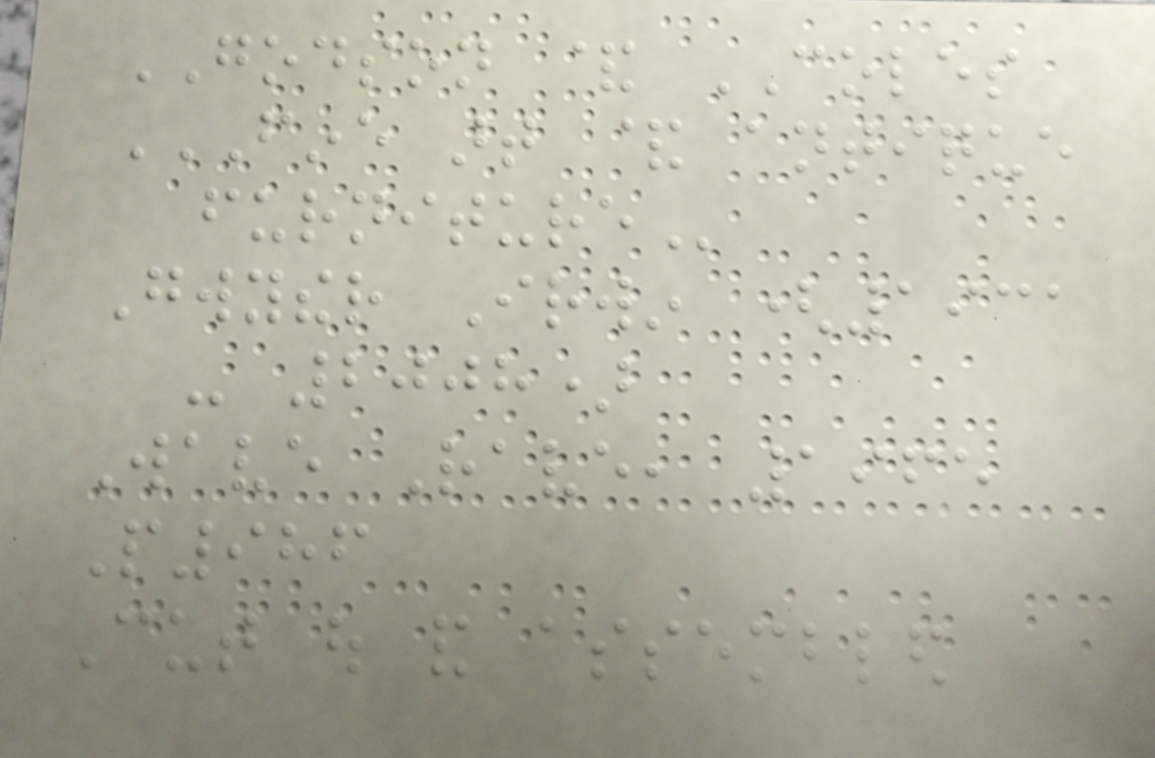GODSON & COLES
FINE ART & ANTIQUE
FURNITURE
Gwyther Irwin (1931
- 2008)
Wave Rave, 1965
P986
Cut out and assembled
